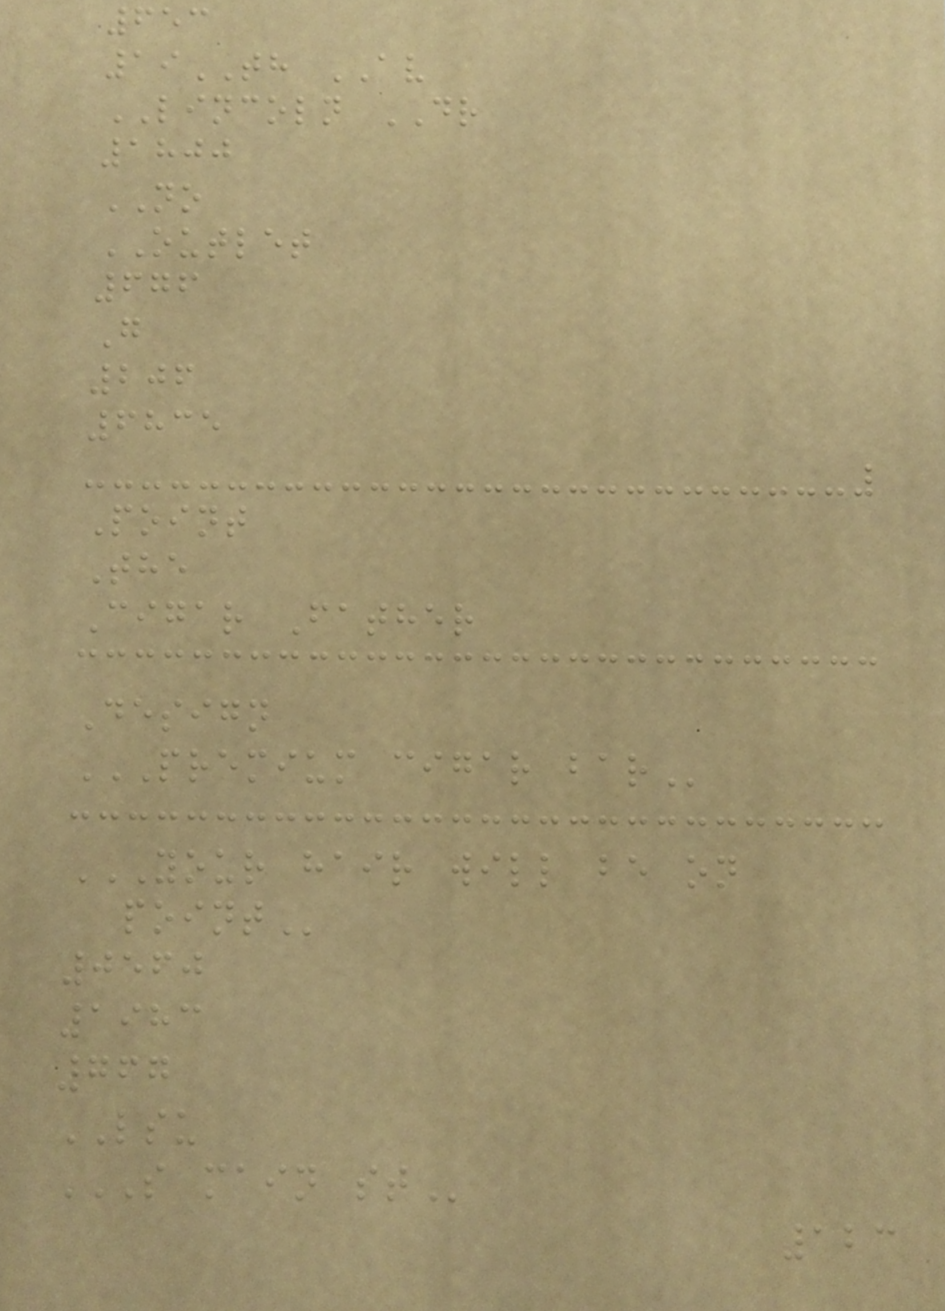653
19TH AV
LINCOLN DR
1800
NO
OUTLET
676
G
206
6835
Point
The
Cigar Father
Design
PREMIUM CIGAR BAR
YOUR HAIR WILL BE ON
POINT
0560
1983
767
LSU
S MAIN ST
123
